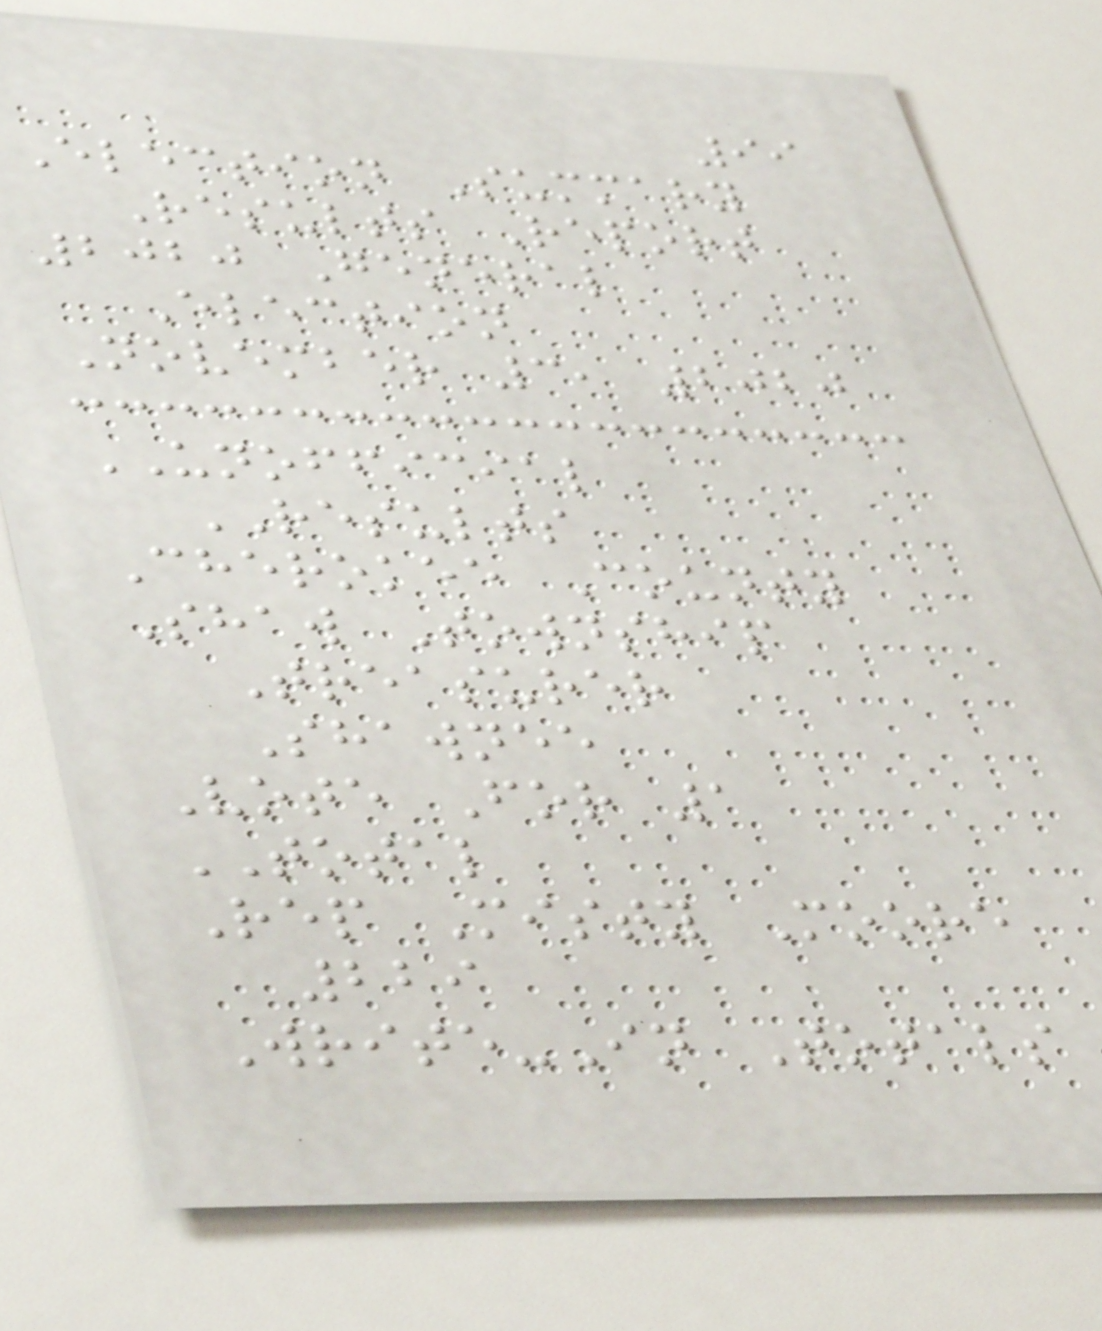99
Election Summary
Results Report
2020 General
Election
November 3, 2020
UNOFFICIAL
RESULTS
Cherokee County
Shaw Township
Treasurer
Shawnee
Vote For 1
TOTAL
Rep Misty Moore
229
Write-In Totals
